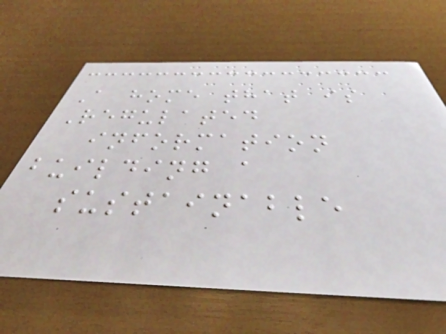A home that is
Regulated
information
building a
sustainable
